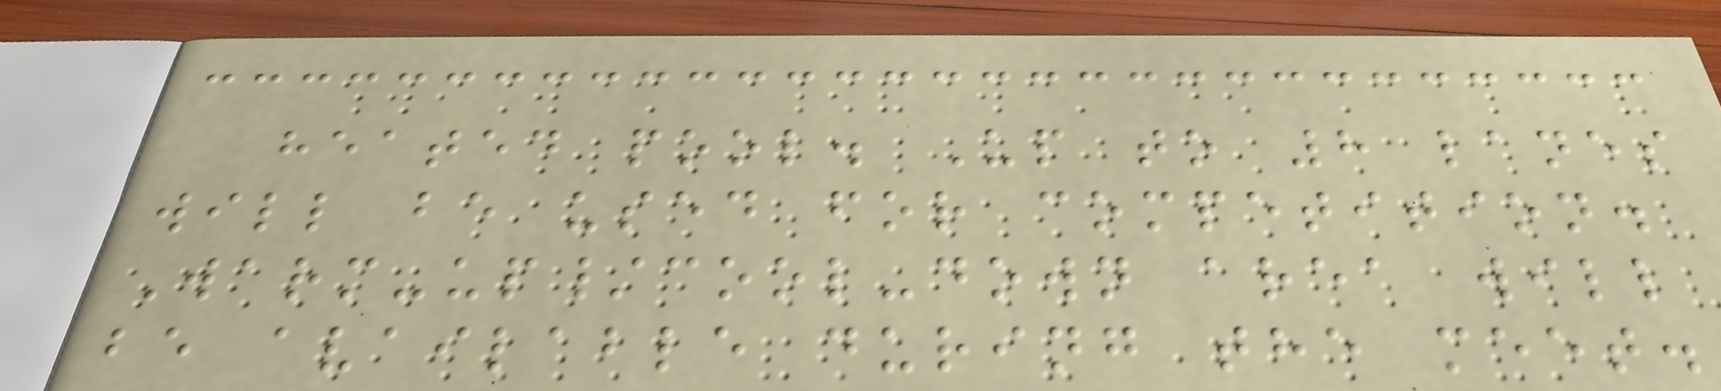heated pool. Up to 8 lanes
will be used for competition.
Warm-up/cool-down area will
be available during the meet.
